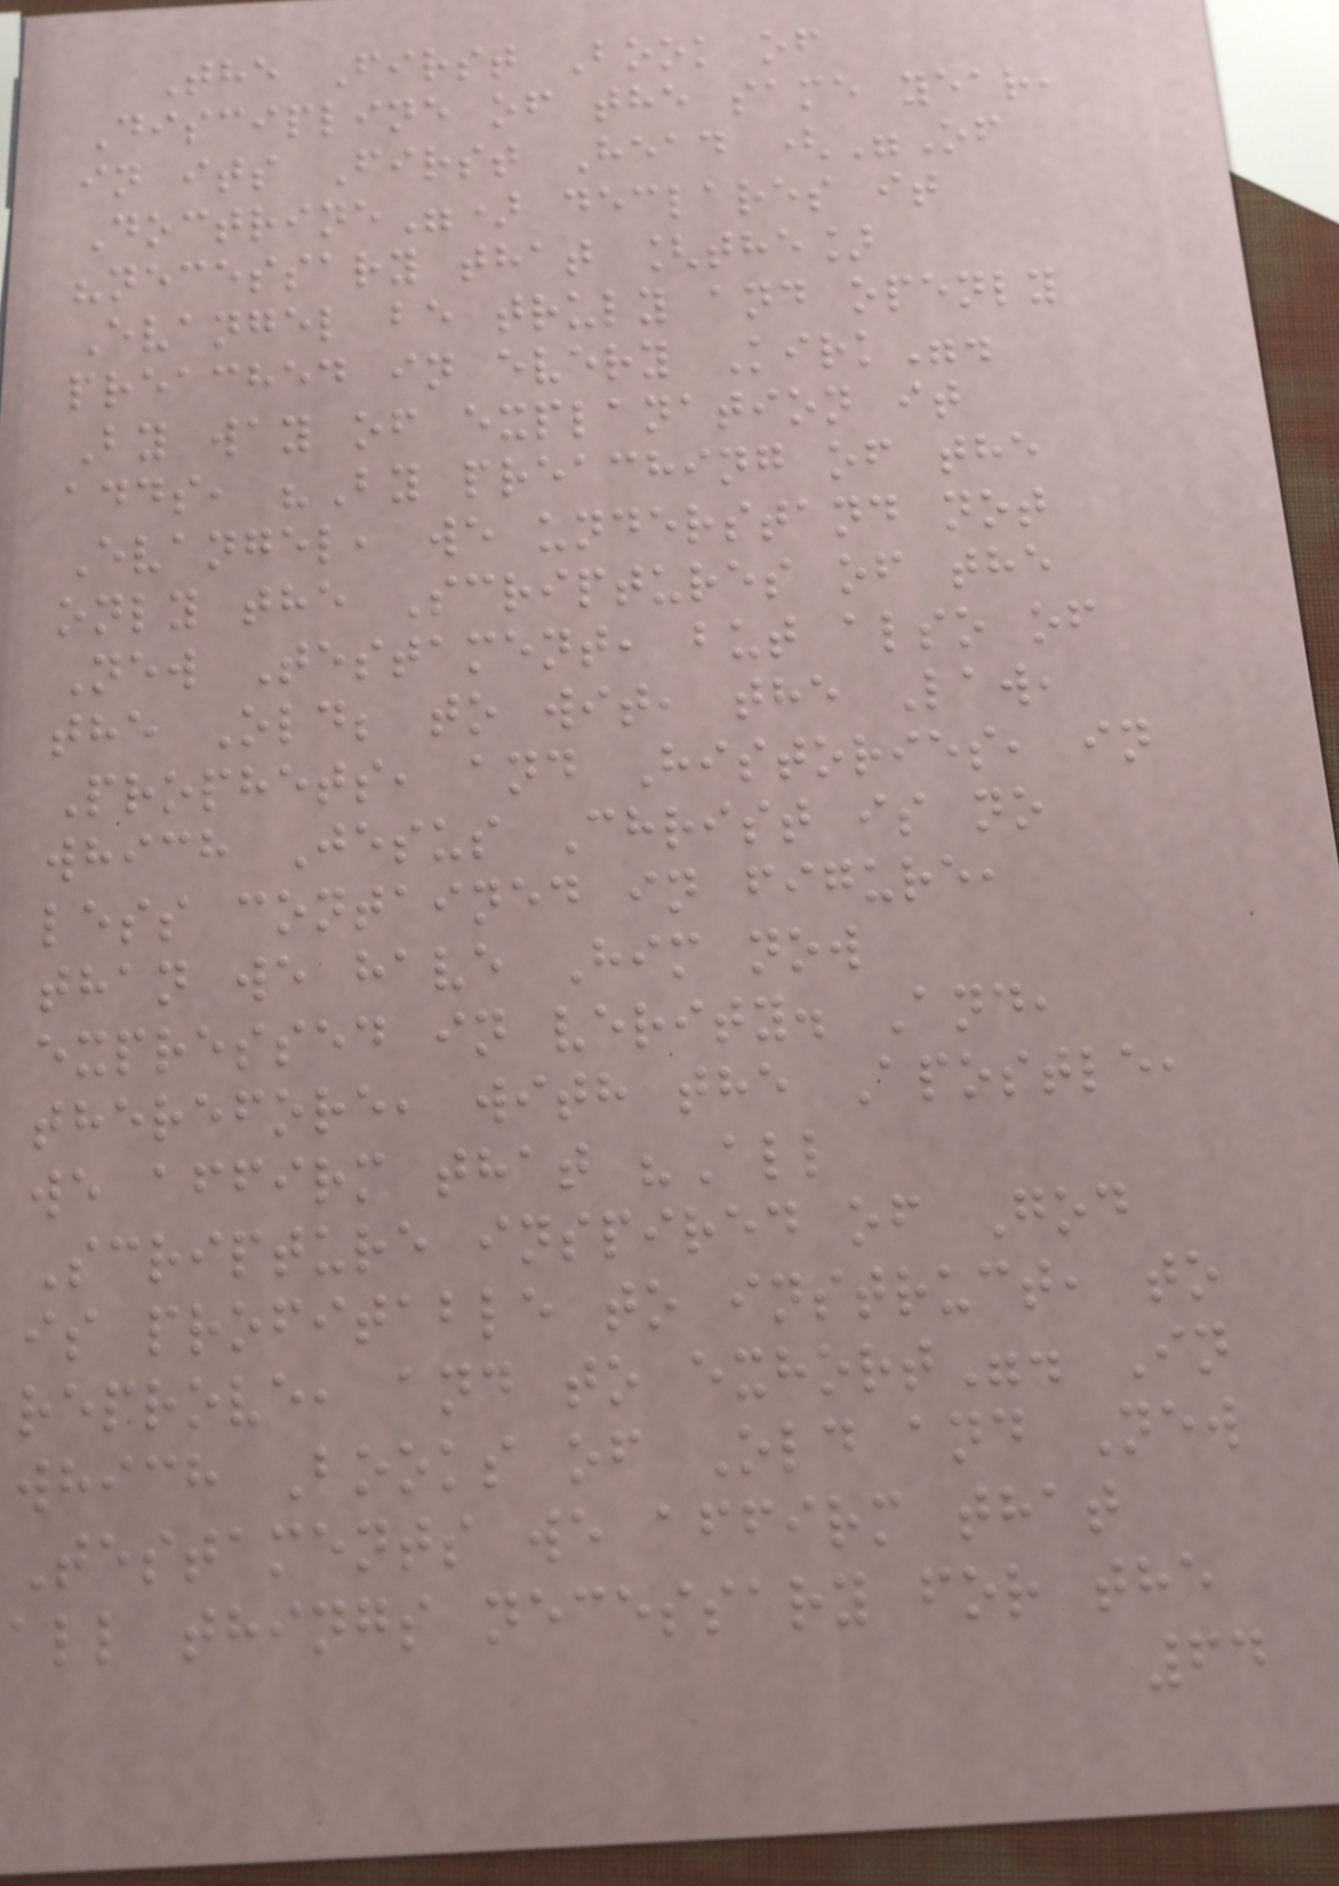The First Book of
Discipline of the same year,
in its First Head ("Of
Doctrine") declares it
"necessary that [the]
Evangel be truly and openly
preached in every Kirk".
By way of explanation it
adds, "By preaching of the
Evangel, we understand not
only the Scriptures of the
New Testament, but also of
the Old; to wit, the Law,
Prophets, and Histories, in
which Jesus Christ is no
less contained in figure,
than we have Him now
expressed in verity. And,
therefore, with the Apostle,
we affirm that "All
Scripture inspired of God
is profitable to instruct, to
reprove, and to exhort". In
which Books of Old and New
Testaments we affirm that
all things necessary for the
64
